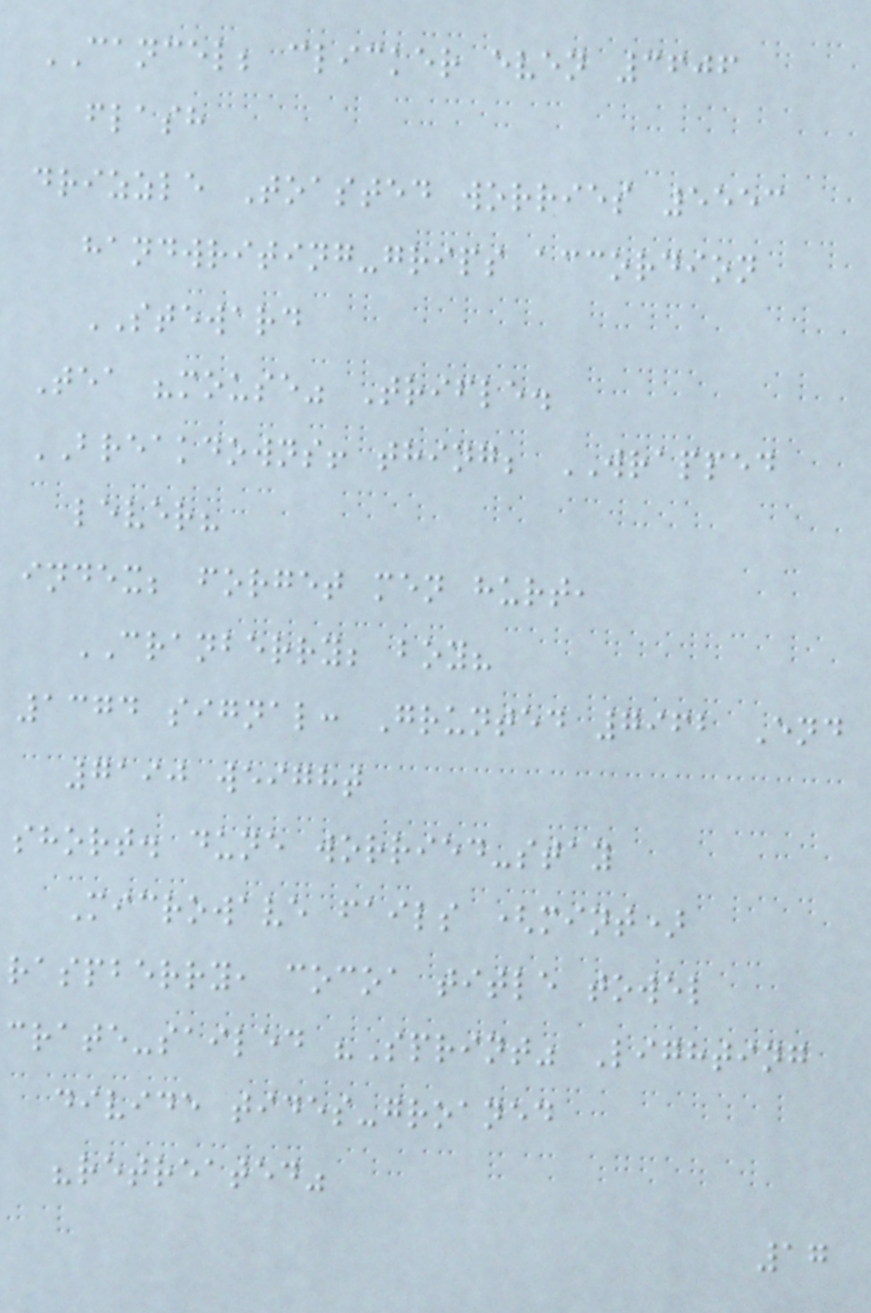CANCEL; clicker even 3606
flash
drizzle Toasted worries 5553
handwriting-grips accordion
STEWARD
Tea "mouse" Trifle.
BREAKDOWNS! thing; WRAPPED
lever?
index; forget men hurt,
CRANBERRY; boy?
1374 signal: Grunted 7962 End
7190 weight
short. dune worried-stay
Microwave fails (mint)
raspberry, cocoa title towel
crate-sailed "Sprint" Lighting
divide tides-groaned
"retreated"
17
